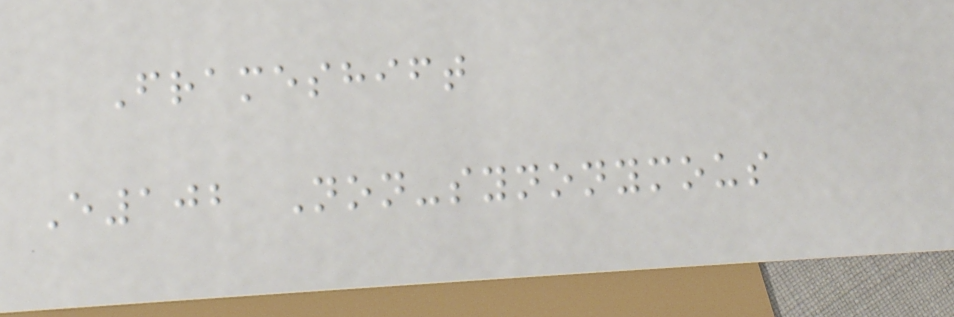Frameshift
E102 Non-synonymous
